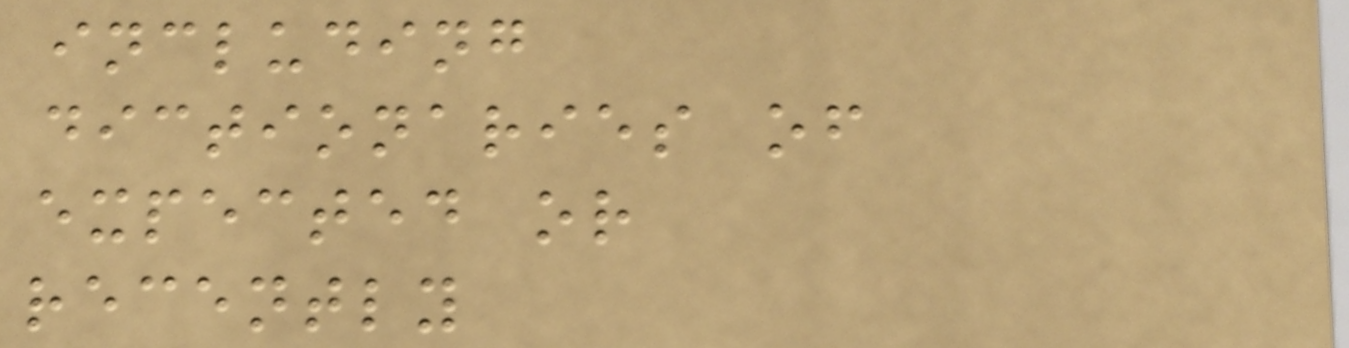including
dictionaries of
expected or
recently
